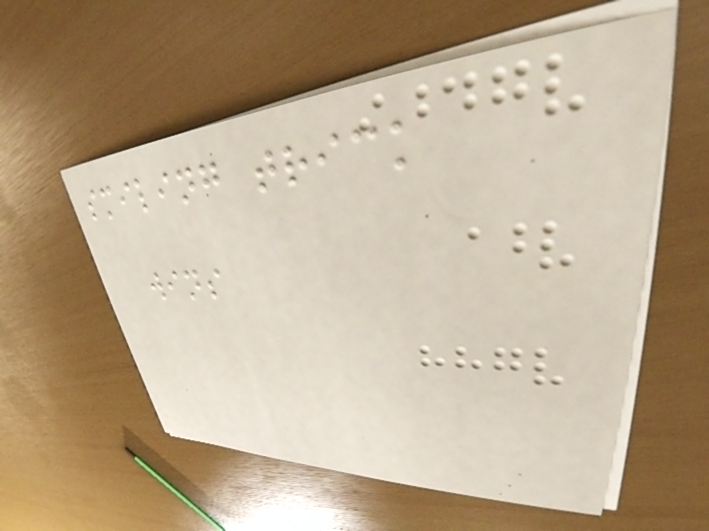smiling trick
wins
